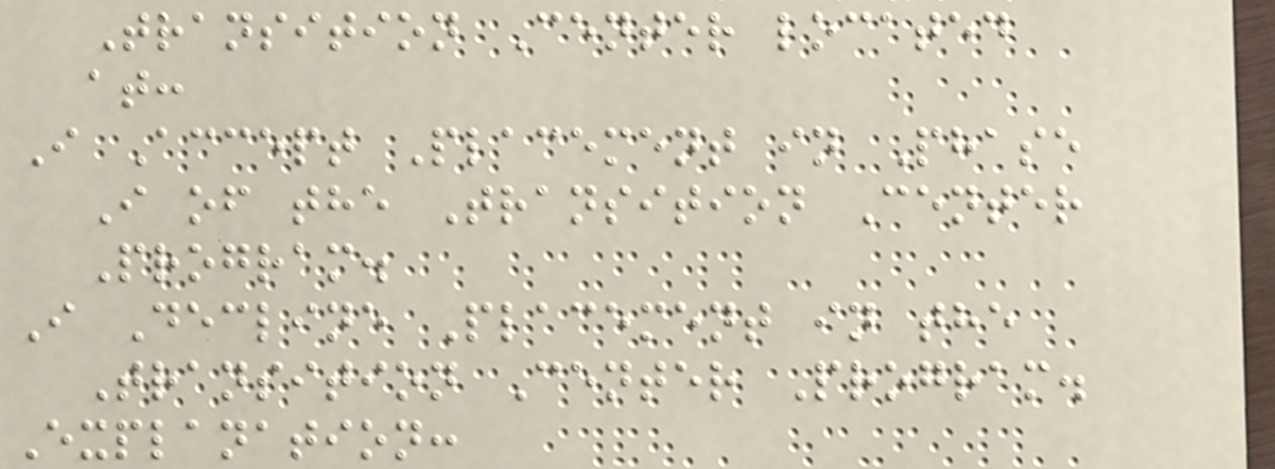Transition Center located
at:
I Accept Placement in Phase
I of the Transition Center
Program.
I Decline Placement in the
Transition Center Program.
Explanation:
